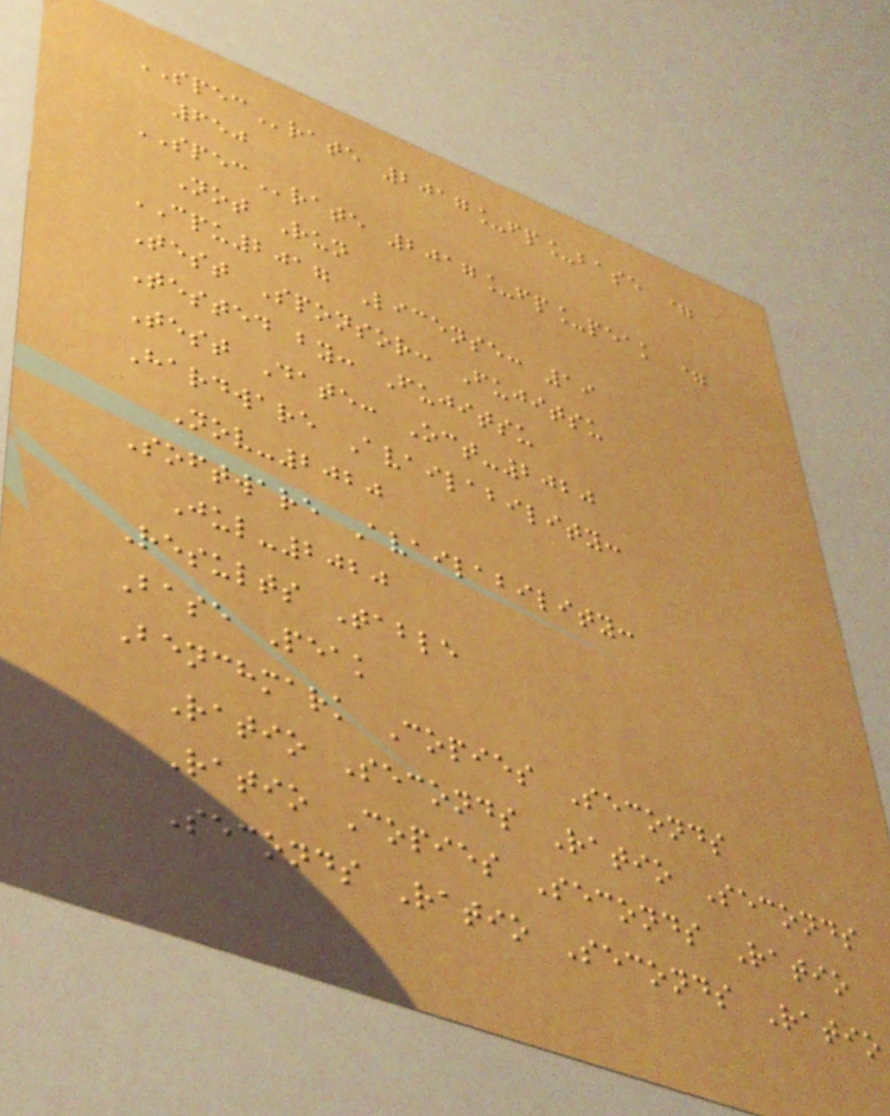SPECrate 2017_fp_base =
650
SPECrate 2017_fp_peak =
Not Run
CPU2017 License: 19
Test Sponsor: Fujitsu
Tested by: Fujitsu
Test Date: Oct-2020
Hardware Availability:
Nov-2020
Software Availability:
Jul-2020
Results Table
Base Peak
Benchmark Copies Seconds
Ratio Seconds Ratio Seconds
Ratio Copies Seconds Ratio
Seconds Ratio Seconds Ratio
